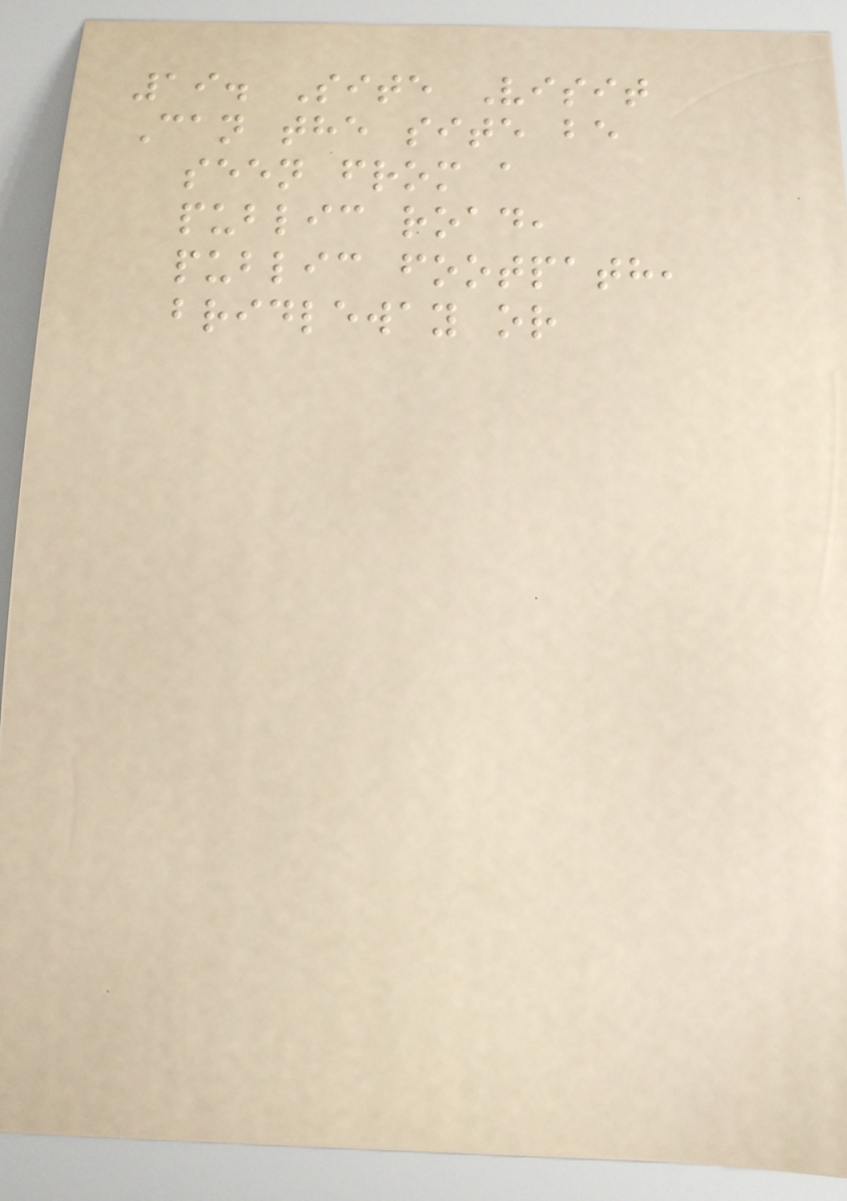19. Site Visit
Can the site be
seen from a
public road,
public footpath,
bridleway or
